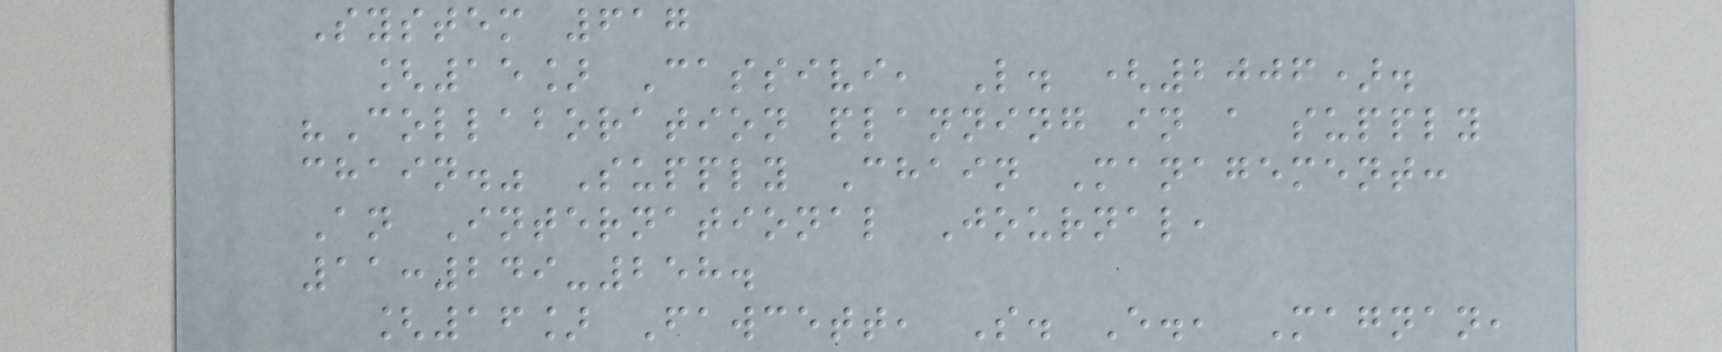System 617
[15] Cassivi, L. (2006).
"Collaboration planning in a supply
chain." Supply Chain Management:
An International Journal,
11:249-258.
[16] Fawcett, S. E., Magnan,
